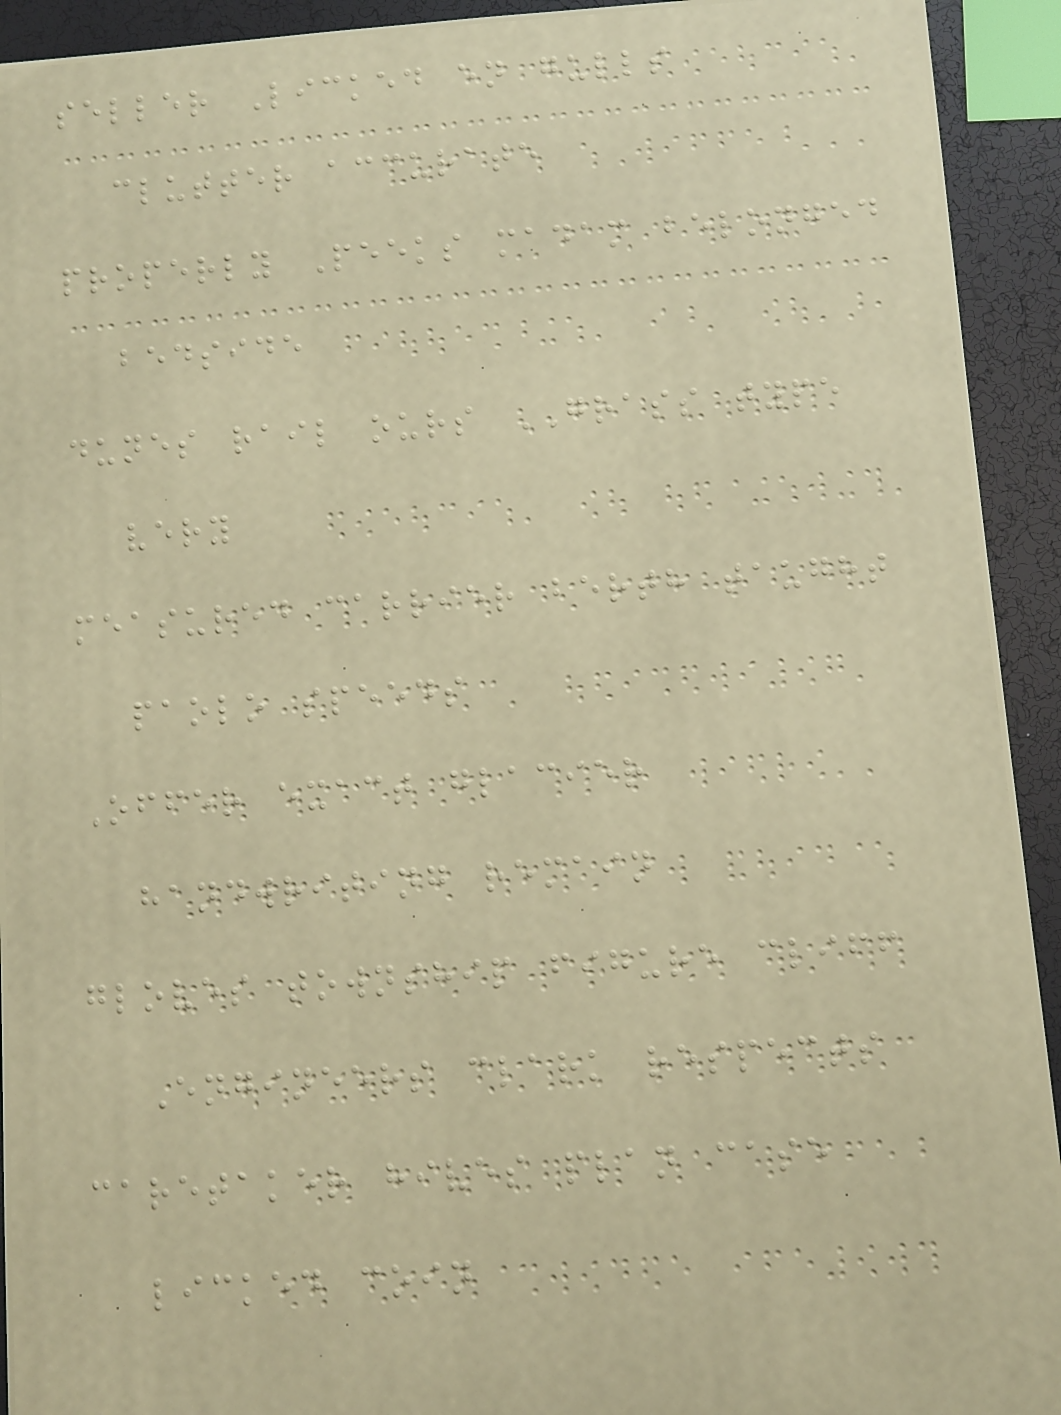seller Licked en gulls
clutter accurate
properly Peeks madam belonged
bedside
dunes rail ours GRASS type
very
measured carrier berth taught
paolo speeds
Offer exact glacier
handwriting remain
gloves township figure cliff
Engineers clark respects
caretaker hives plan case
licked coin
